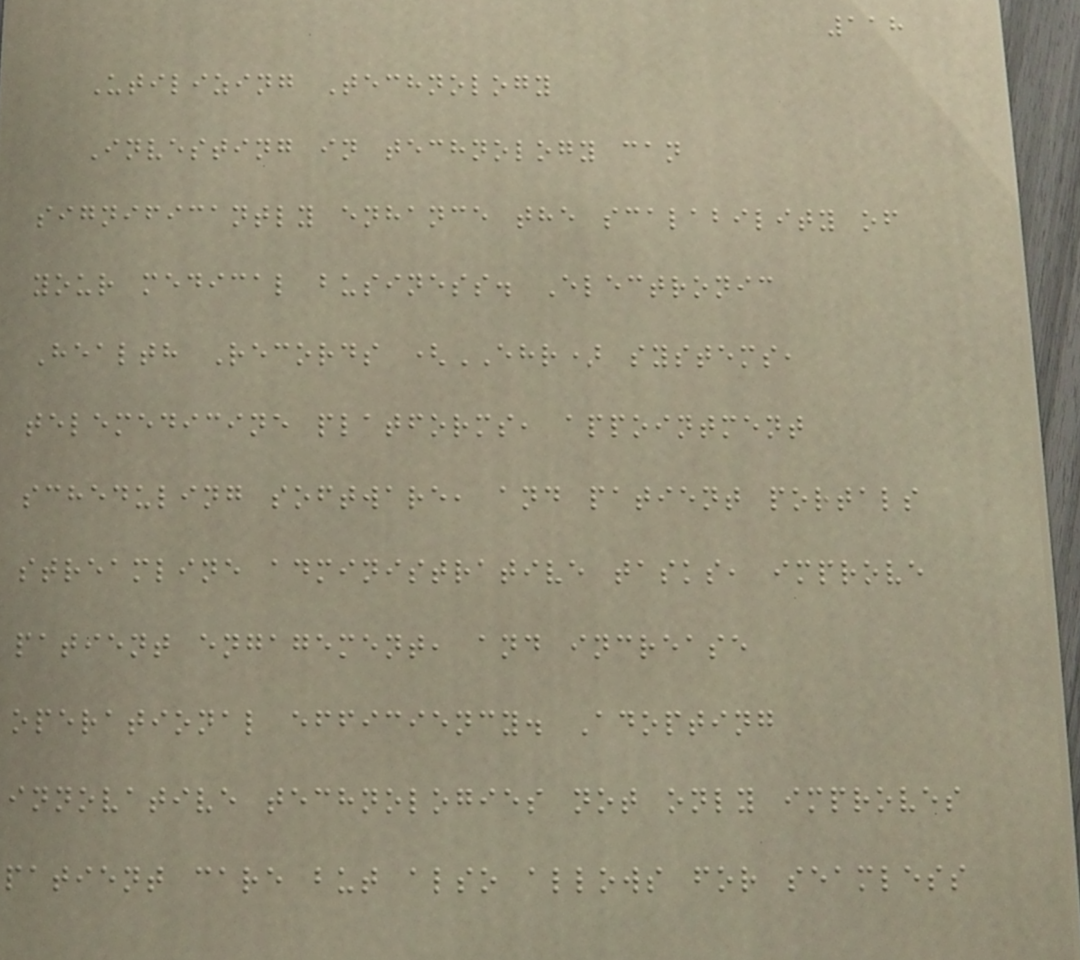118
Utilizing Technology
Investing in technology can
significantly enhance the scalability of
your medical business. Electronic
Health Records (EHR) systems,
telemedicine platforms, appointment
scheduling software, and patient portals
streamline administrative tasks, improve
patient engagement, and increase
operational efficiency. Adopting
innovative technologies not only improves
patient care but also allows for seamless
